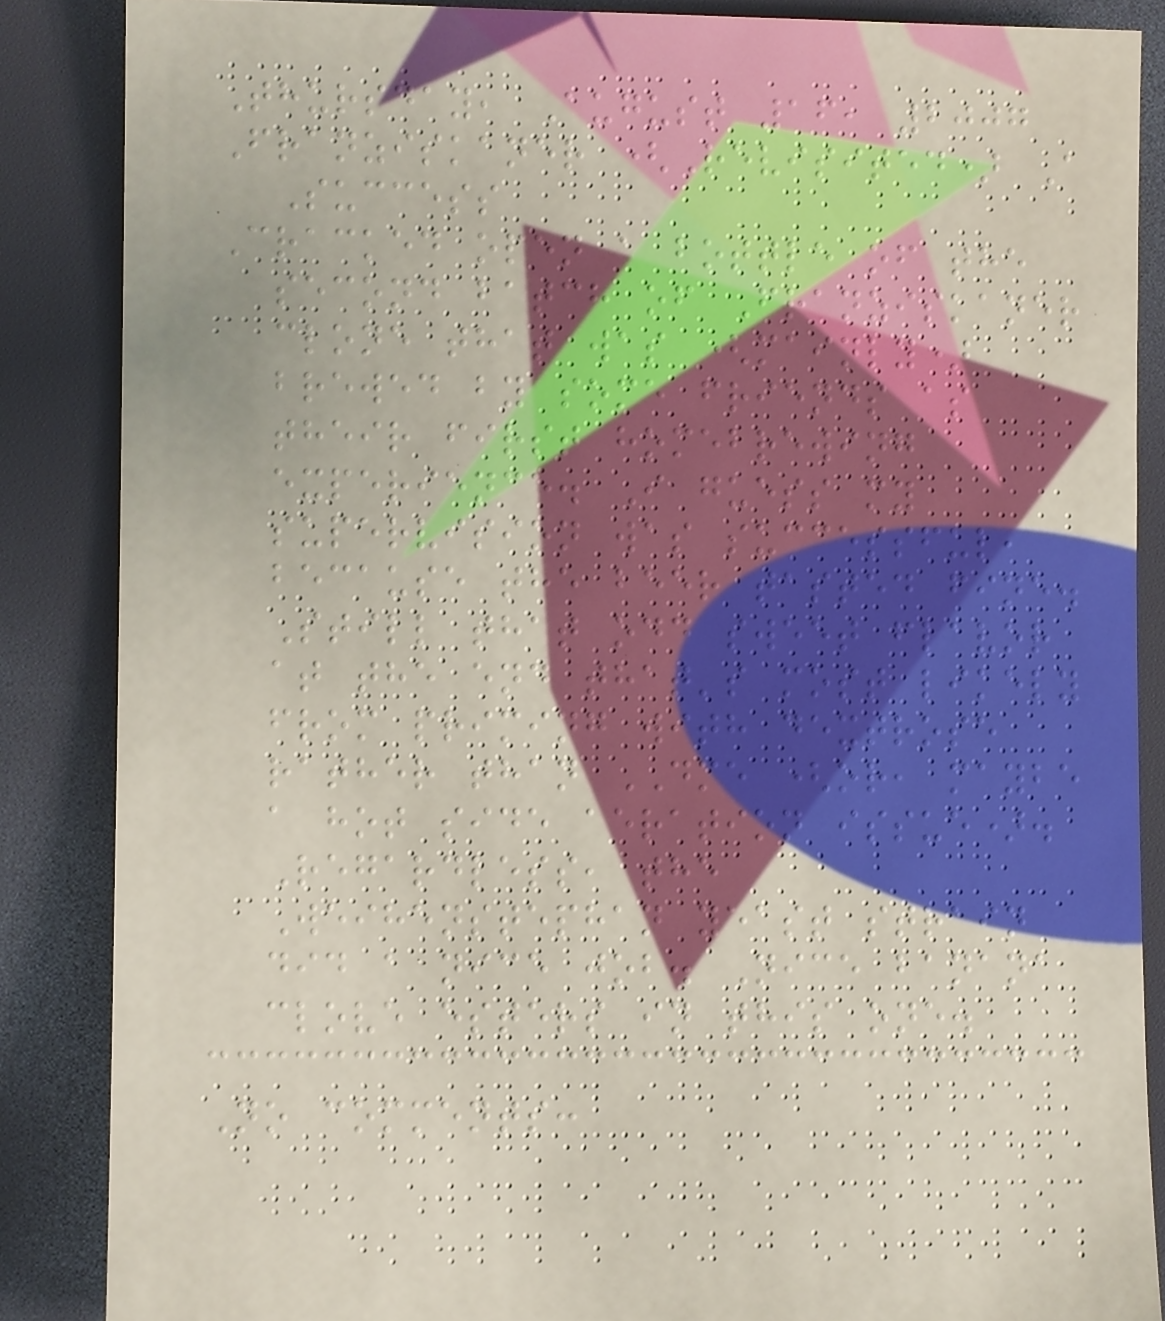Thursday, August 16, 2007
Franziskaner (Revisited) A
Success
Cracked open a bottle of the
second batch of Franziskaner
clone that was (mainly)
brewed by some friends as
their first homebrewing
experience. I guess my
supervision was successful,
because the beer tasted fine.
Still that odd sweet flavor
at the end that's most likely
from priming with dextrose
rather than DME (or, maybe
a hot side aeration issue).
Regardless, the
Weihenstephan yeast strain
did a nice job. Nice banana
clove esters in this one.
No comments:
